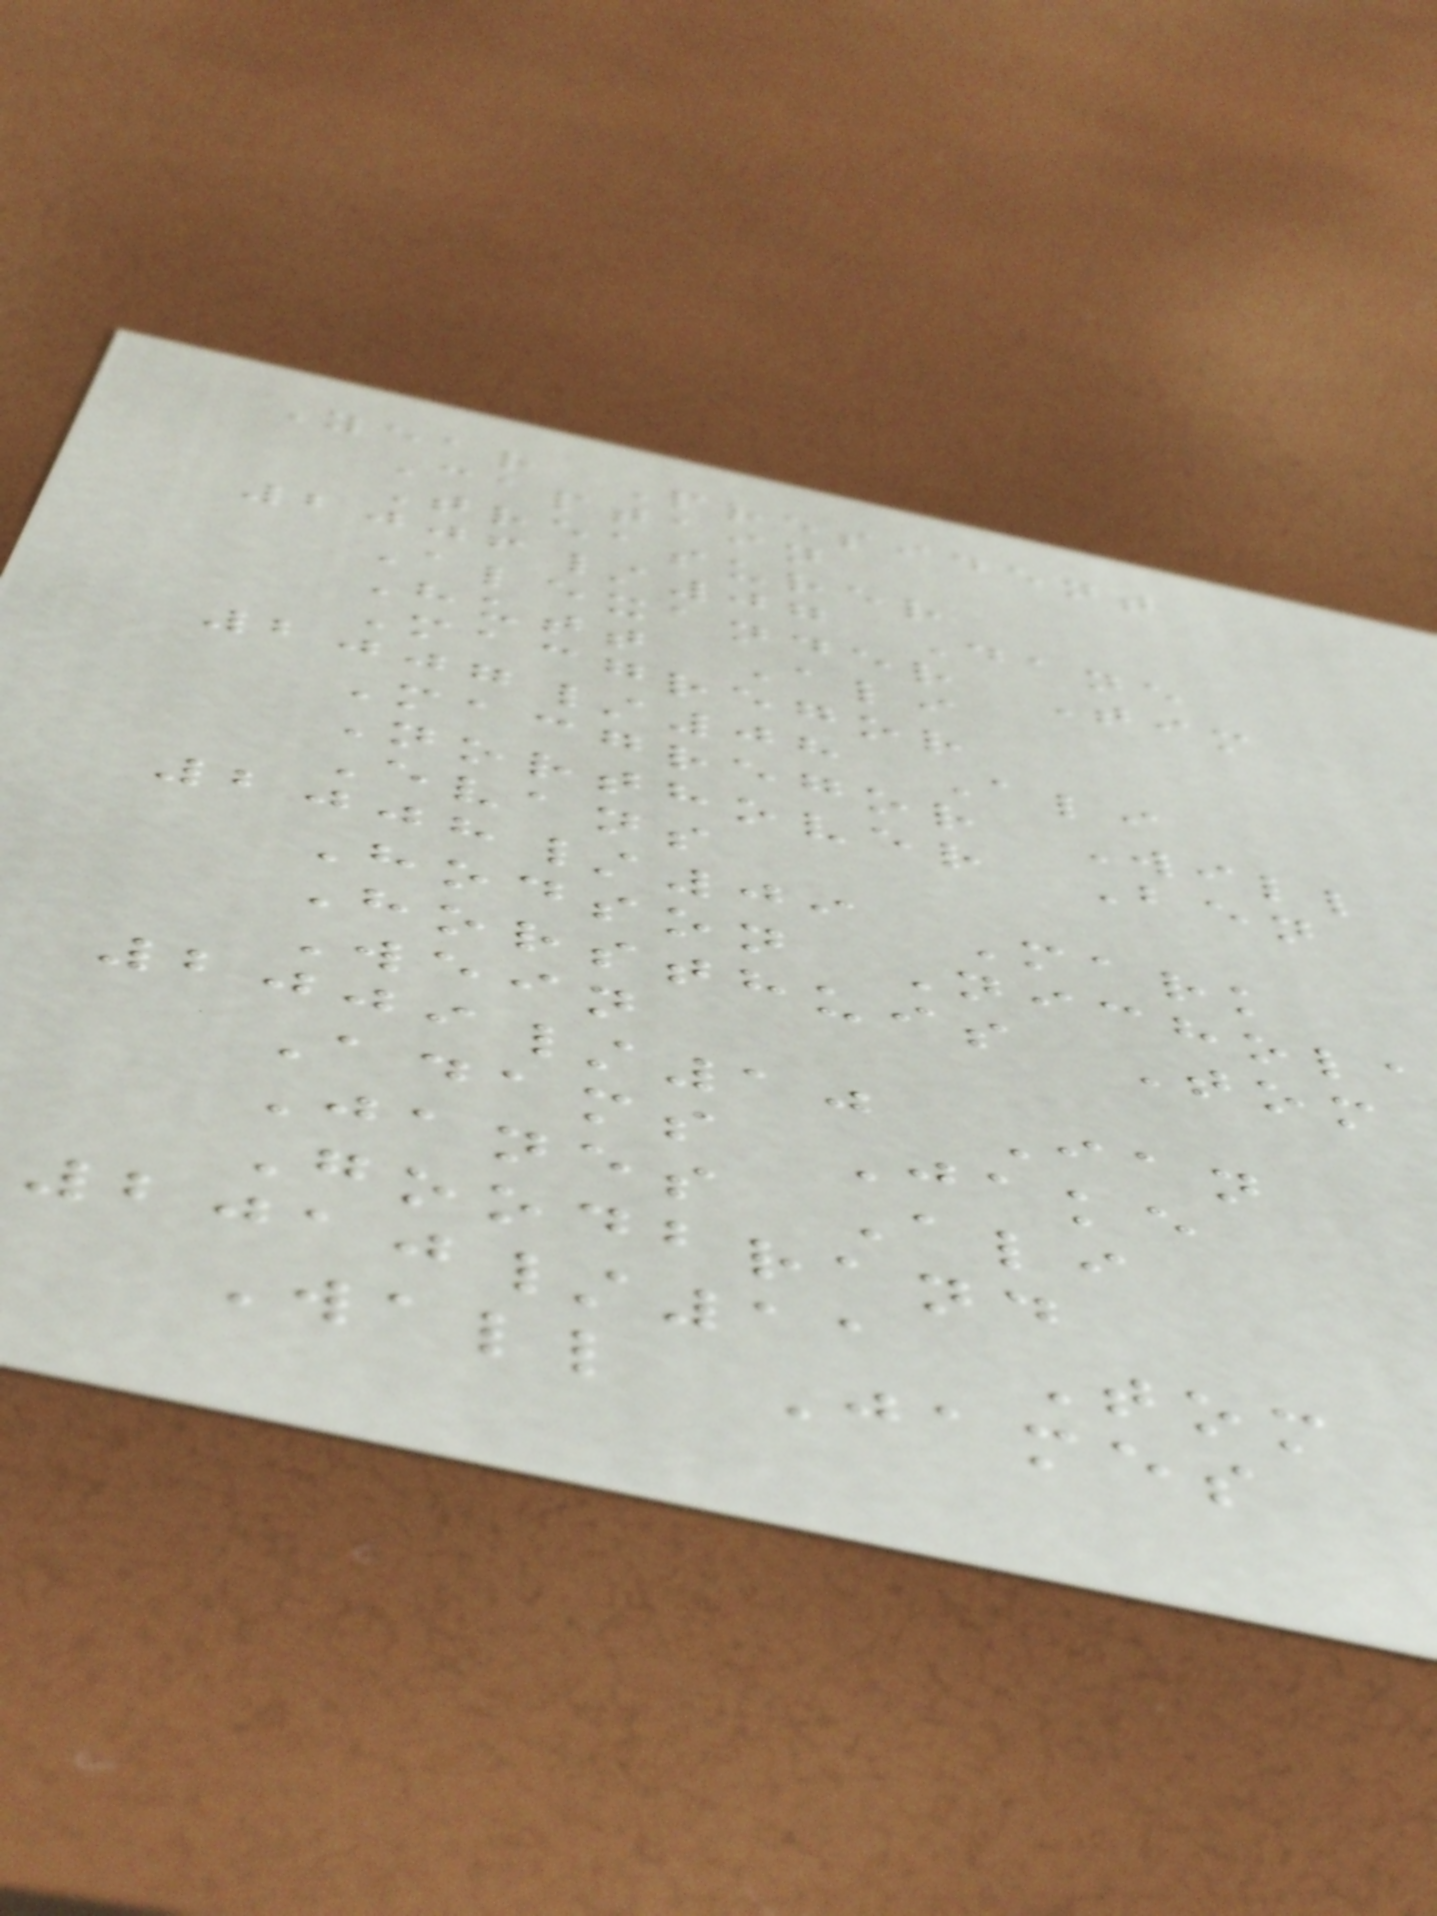Year President
Captain
Treasurer
2006/07 Dane
Alexander Tim
Hutt Ali
Macgregor
2007/08 Ali
Macgregor Will
Northover Ben
Evans
2008/09 Mark
Hodson Nichola
Horsthuis Tom
Wein
2009/10 Ian
Adams Jake
Janes Ali
Goodbrand
2010/11 Tom
Wall James
